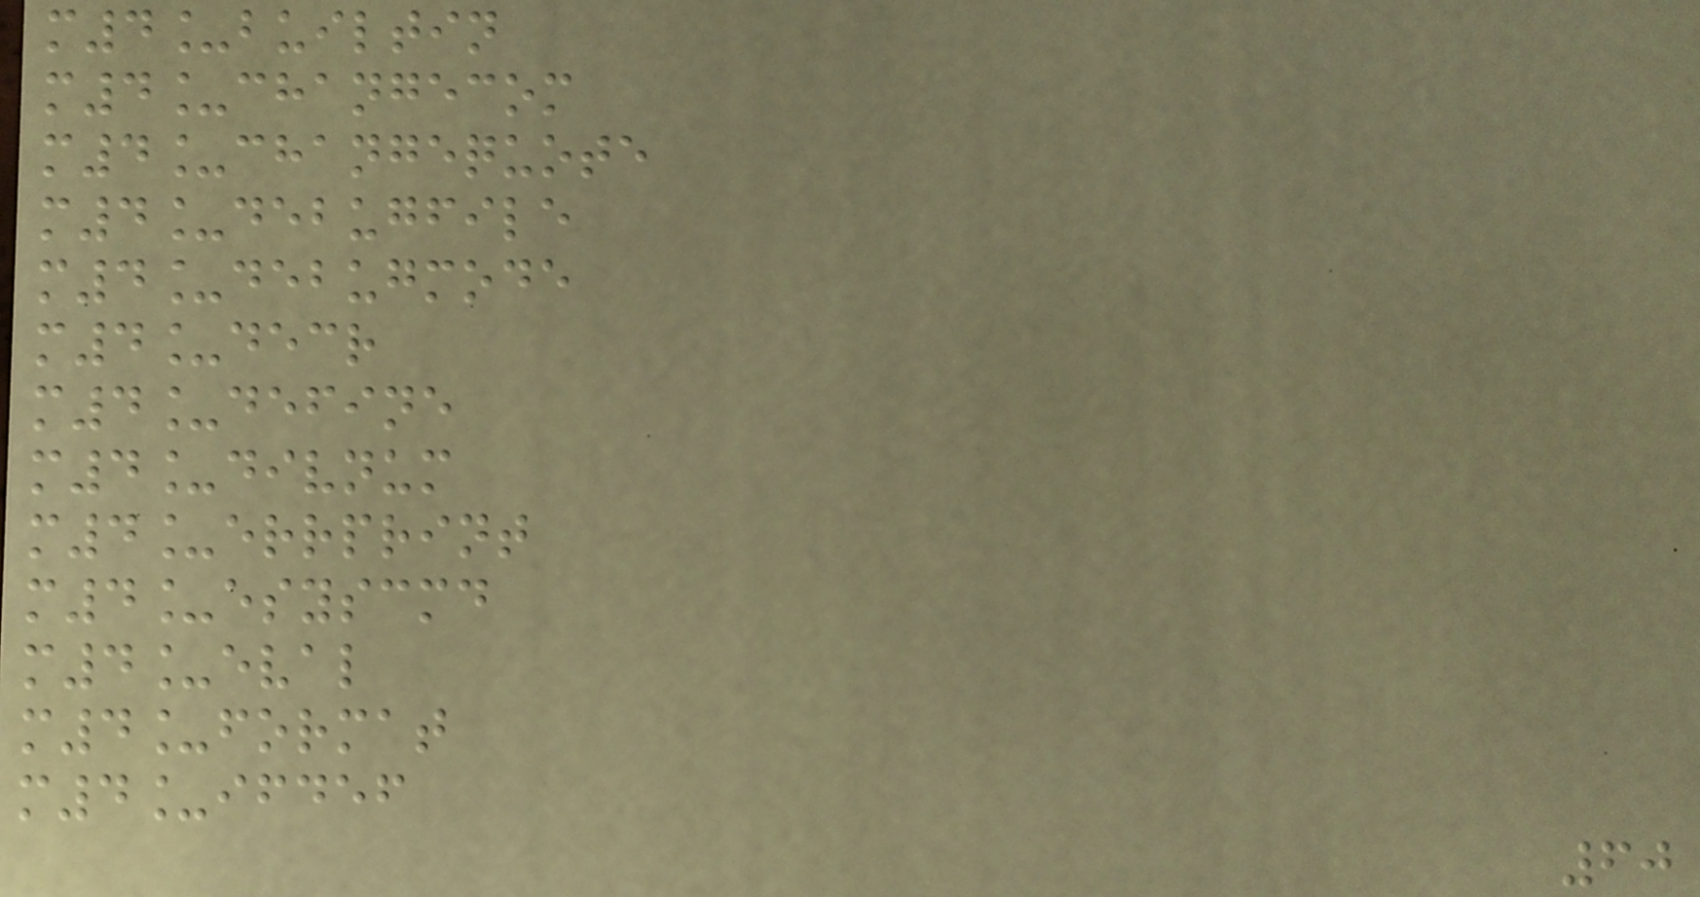m4_builtin
m4_changecom
m4_changequote
m4_debugfile
m4_debugmode
m4_decr
m4_define
m4_divnum
m4_errprint
m4_esyscmd
m4_eval
m4_format
m4_ifdef
60
